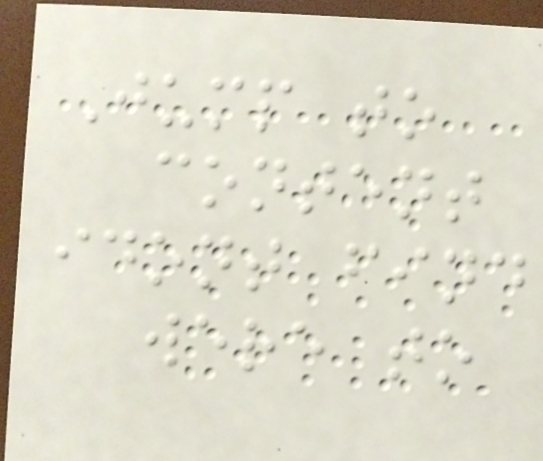Jump to
content
idont find
were to
